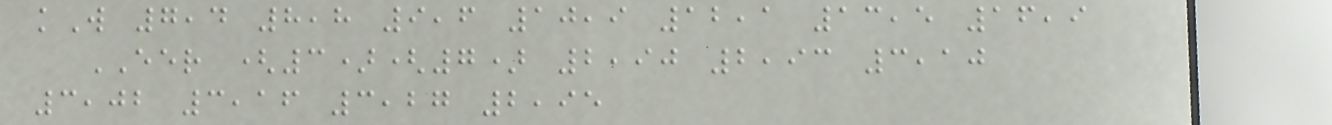kW 7,4 8,8 9,6 10,9 12,1 13,5 16,9
EER (3)(7) 2,90 2,93 3,10
3,02 3,16 3,27 2,95
